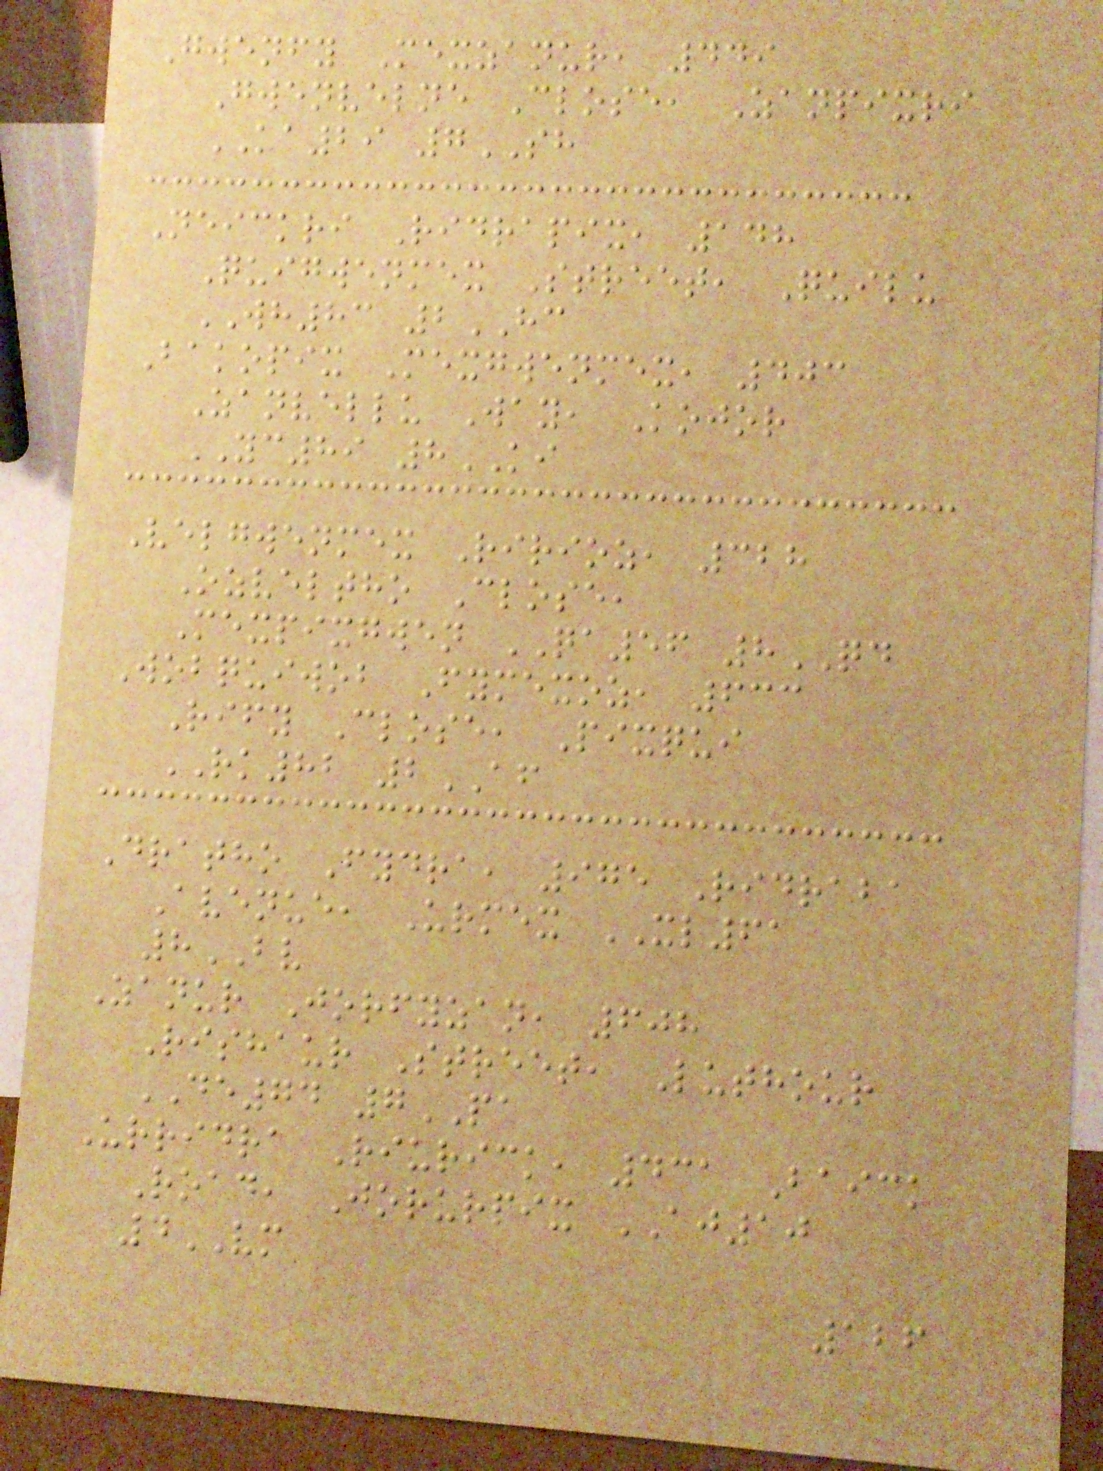Gwenfy Mexzanur, 449
Gwenvelne Close, Zanpixri
KA29 7SH
Neickri Ridrapix, 148
Quigwenmex Street, Quilu
WH83 2HC
Bakopix Mexgwenmex, 403
Zanvellu Way, Kojor
YC89 8KI
Velgwenmex Ririoz, 328
Ozveltho Close,
Mexpixgwen QA56 8QD
Wobquiwob Fymexoz, 633
Rify Close, Pixqui
RK82 2AF
Dratho Fydra, 975 Ridraba
Avenue, Urmex XL61
8BV
Zanur Jorfyzan, 608
Rishaur Street, Luthour
DE74 7PA
Urridra Riurick, 431 Baick
Road, Jorurpix AJ10
4VM
126
